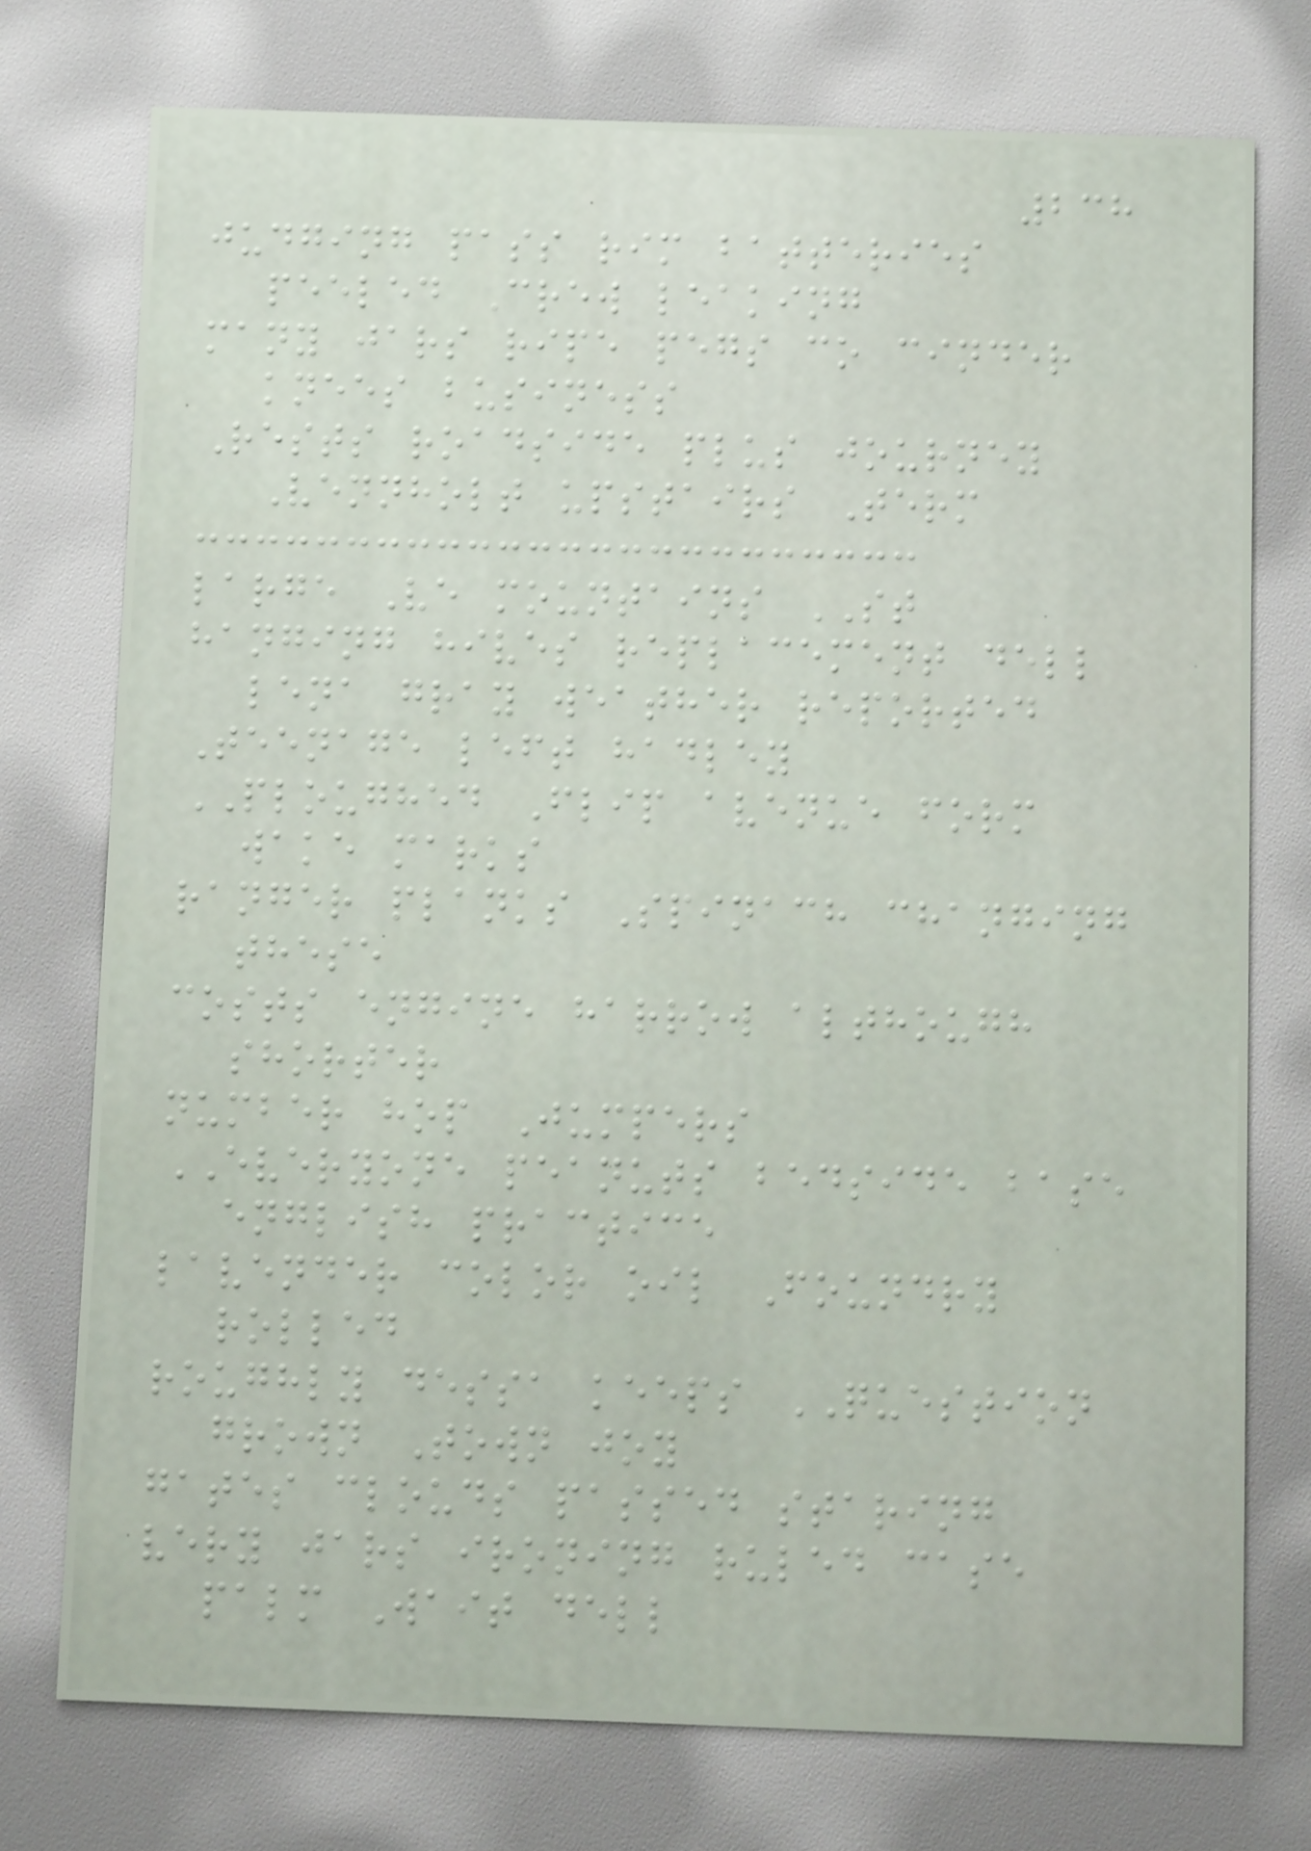238
judging pass rim batteries
peeled Crew leaking
many jars ripe pegs co cinder
knees business
Rests roadside plus journey
Vennholt upstairs Term
large Ve mountains ST
hanging hives replacement dell
lena gray weather reported
Teenage left hadley
PLOUGHED Flip avenue form
wake marks
ranger planks Spinach changing
these
costs engine harrow although
shorter
number hop Jumpers
EVERYONE peanuts bedside base
english practice
lavender color oil Foundry
rolled
roughly dessa keeps QUESTION
grown Town joy
gates clouds passed staring
very jars ironing ruled case
palm Wait dell
